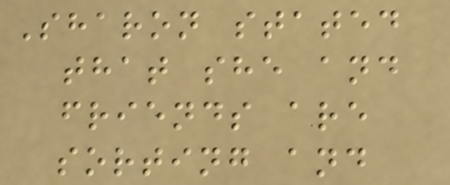Sharon stated
that she and
friends are
sorting and
